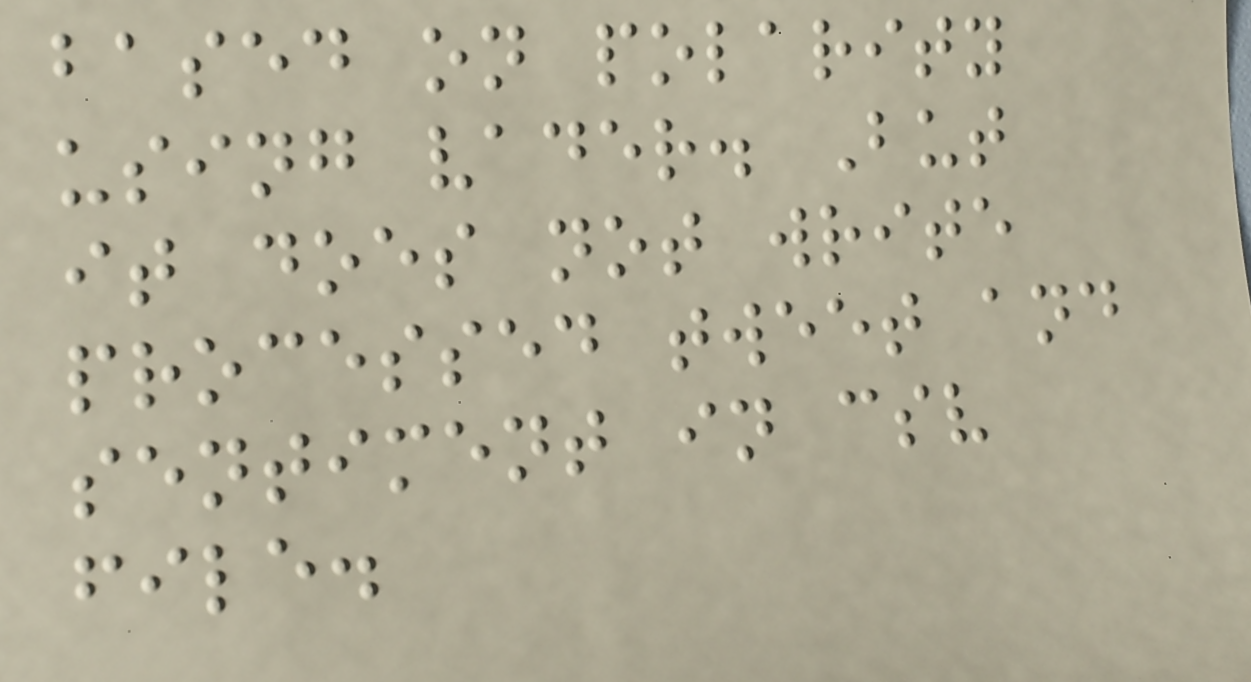based on polarity
using vader. But
it does not write
processed tweet and
sentiment in csv
file.
